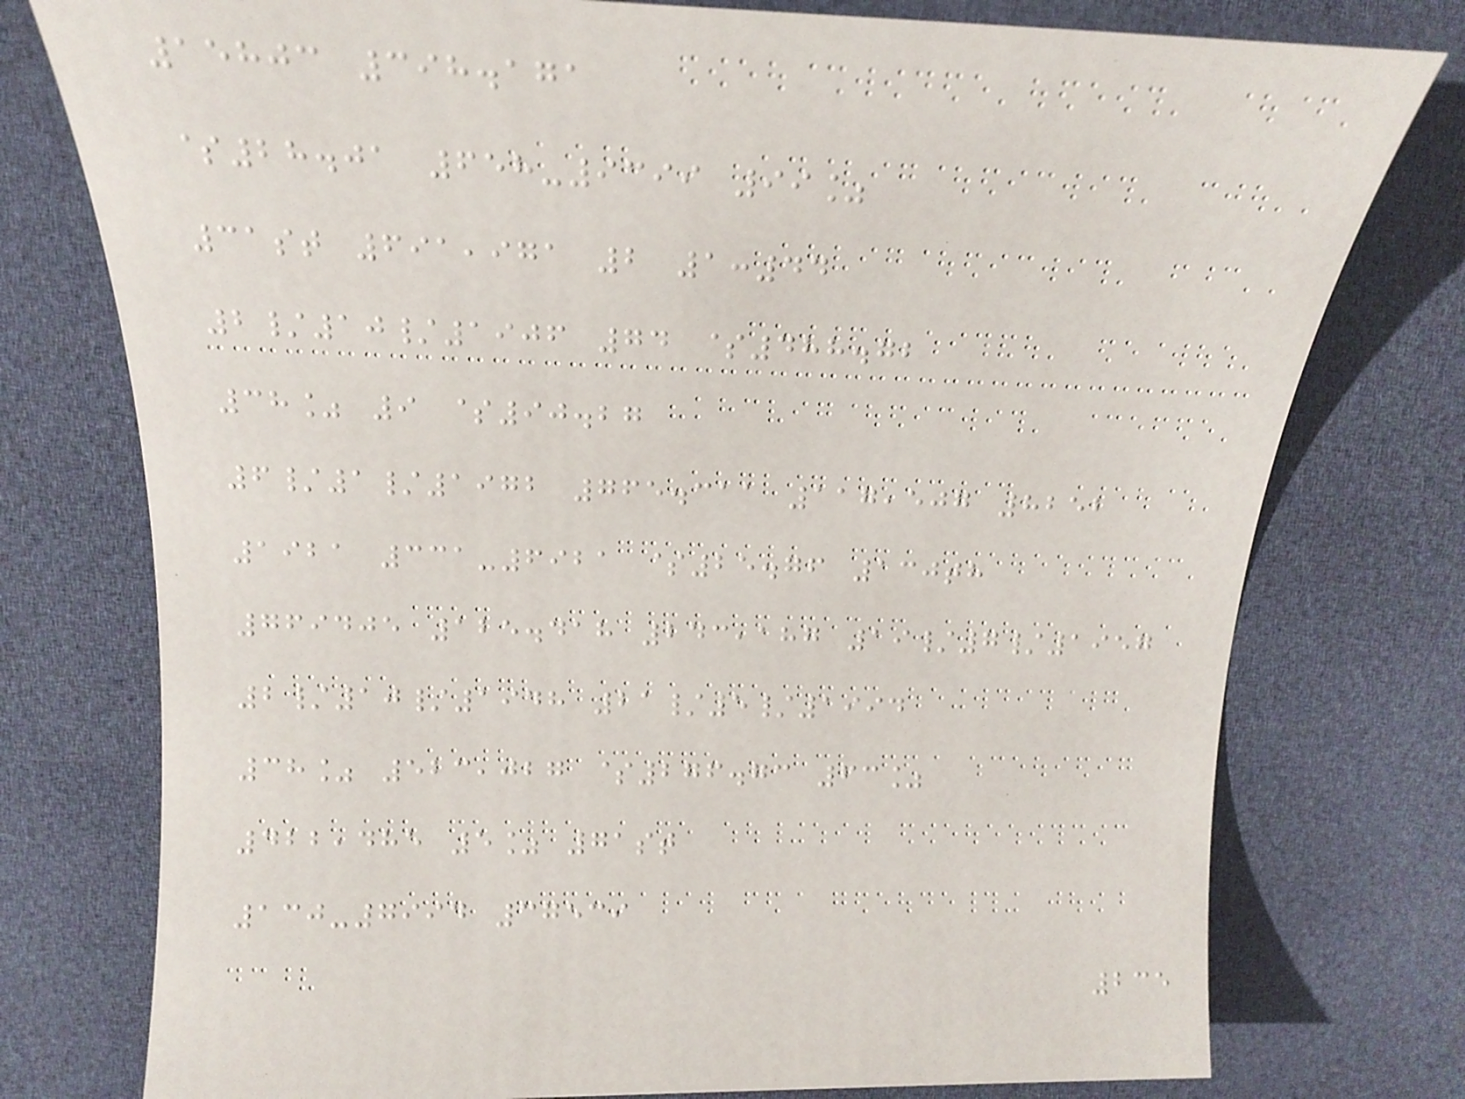15803 398.171
$28.01 658-9399 99%
31st 691,971 2 1:44
2/10/1906 74 $488.72
38% 9 $90.27
6/1/1972 765.311 117,507 8252
1921 331-6921 $25.76 130th
769405 125.418 243,187 19/7/1957
2/10/1948 21/5/1994
38% 523,027 $276.73 63%
422,485 5% 71st
130-7994 37539
235
